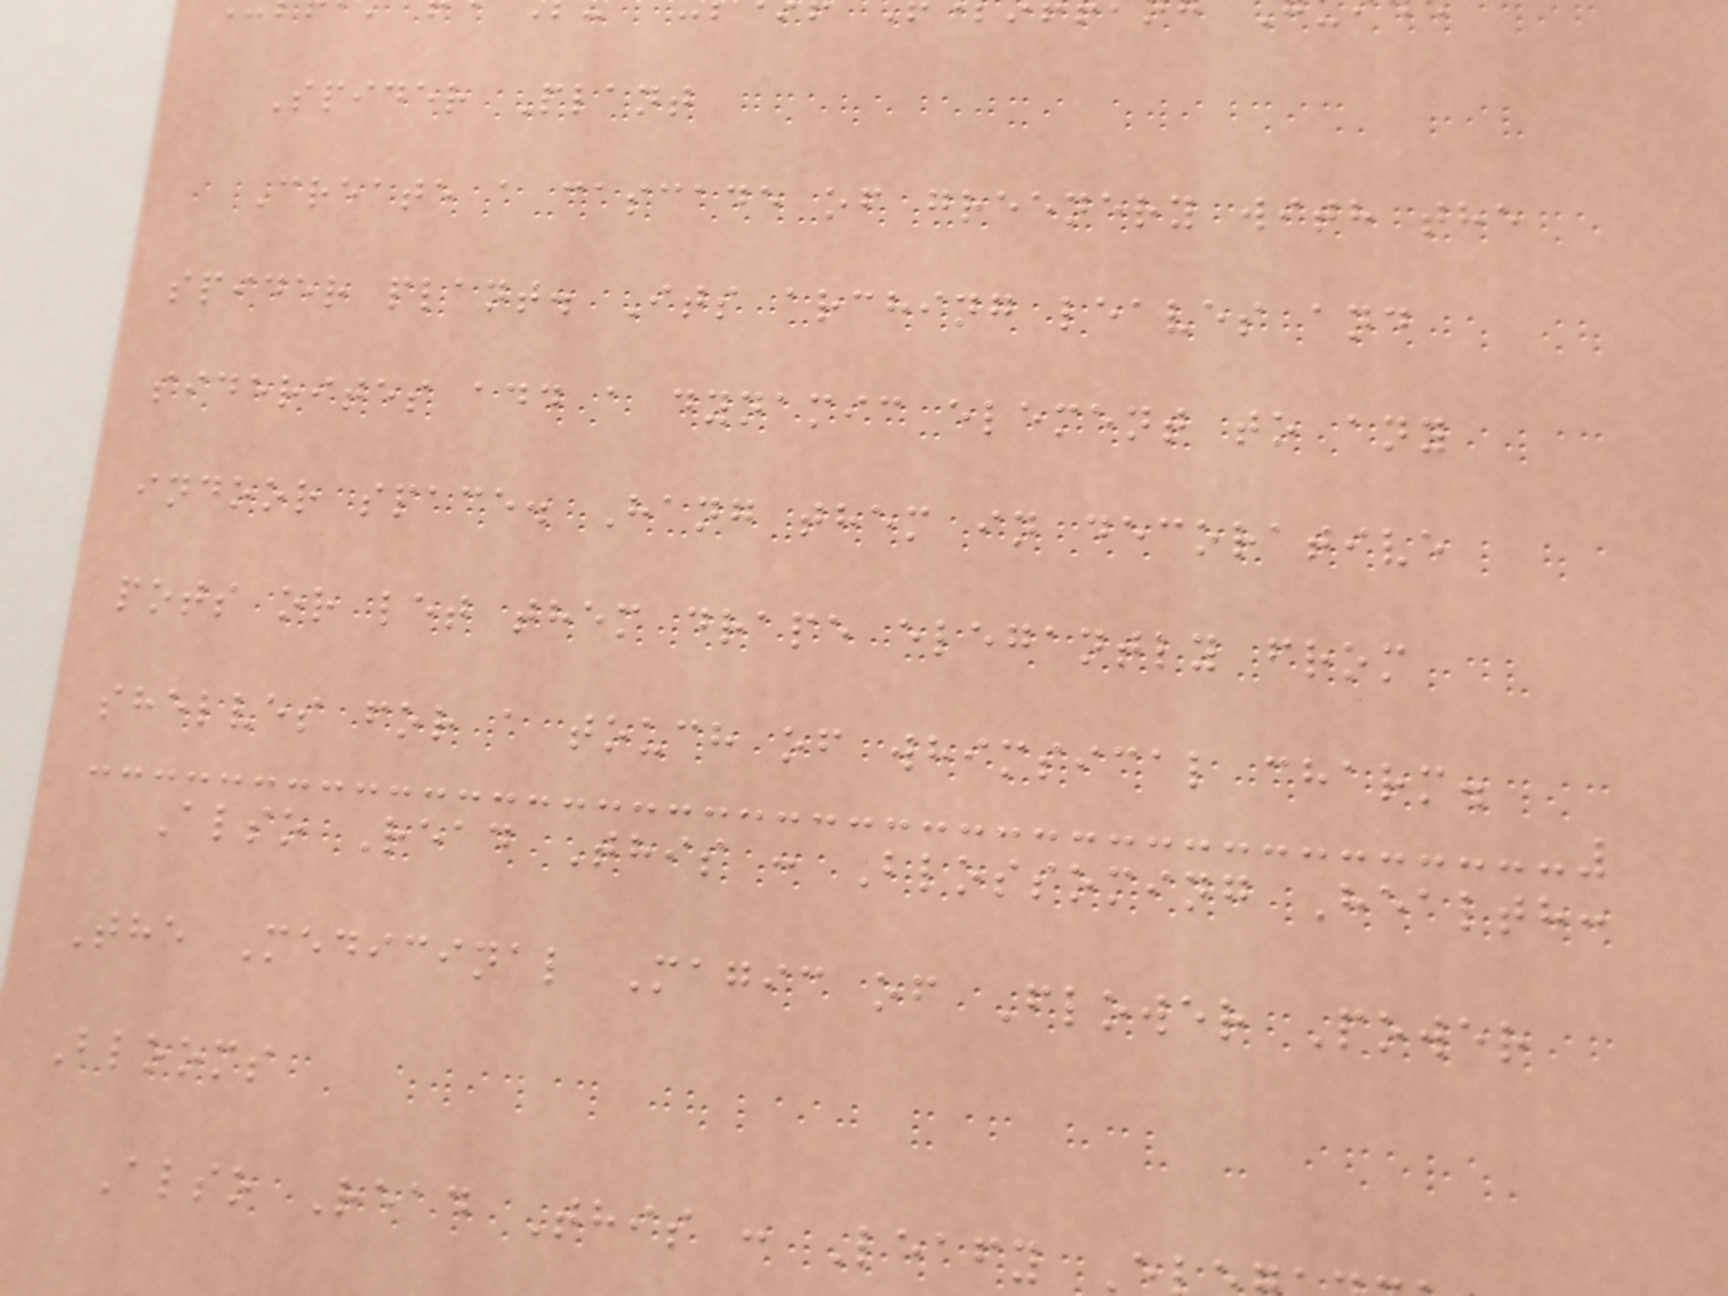Spider Plant
Create a cascade of greenery with the
spider plant. Its arching leaves and
siderites add a dynamic element to any
indoor space. Hang them in decorative
pots or let them drape elegantly from
shelves for a touch of whimsical charm.
Also Read This : Blossoming Health:
The Medicinal Magic of Flower Power
Blooms
Also Read This : Leafy
